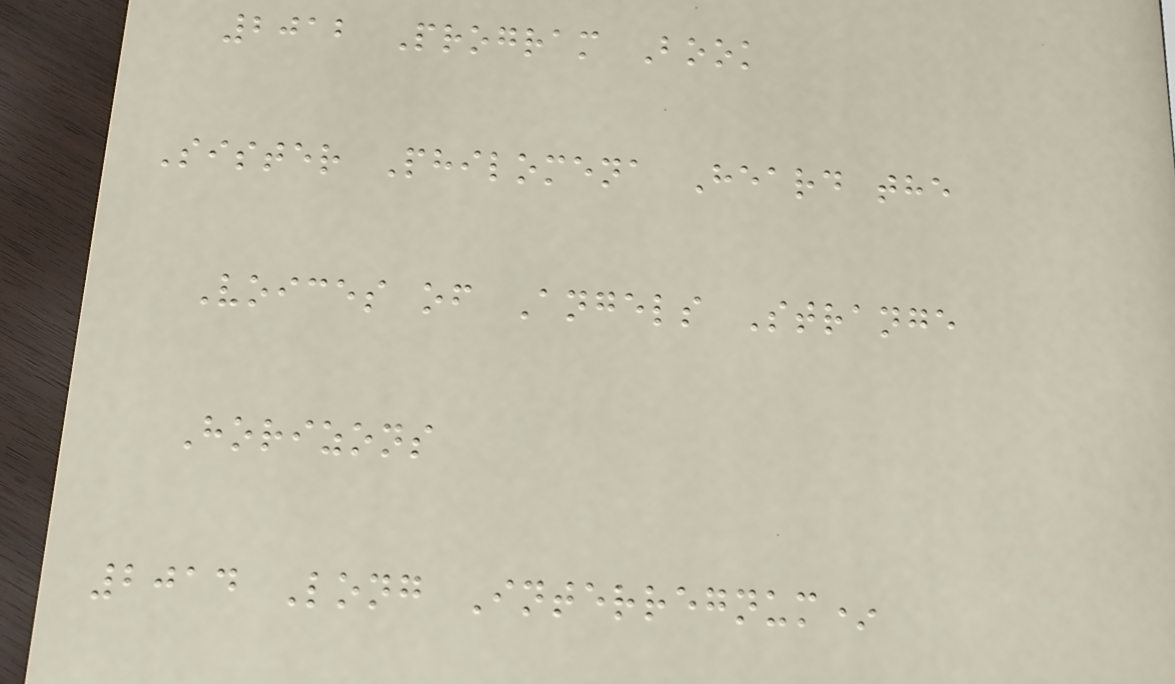2012 Program Book
Sister Philomena Heard the
Voices of Angels Strange
Horizons
2014 Long Interregnum*
